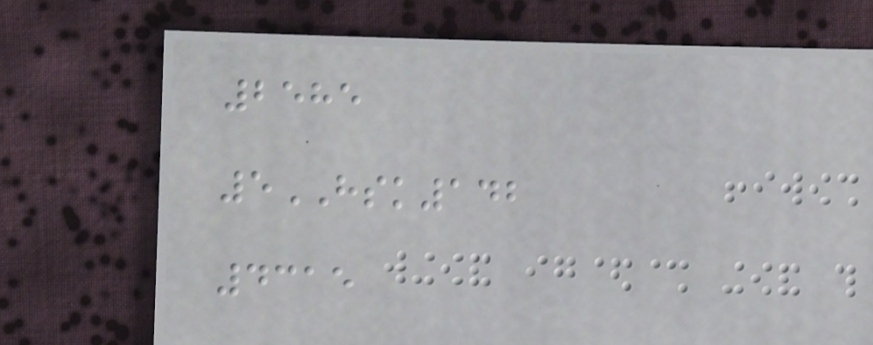2585
5HSK142
4315
